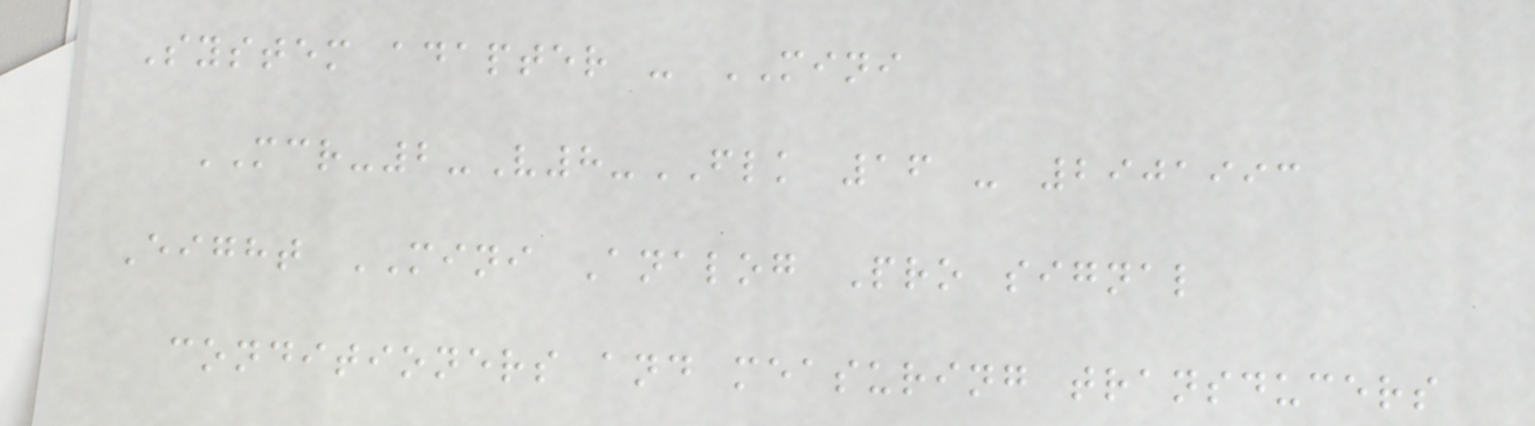System adapter - MINI
MCR-2-V8-FLK 16 - 2901993
Eight MINI Analog Pro signal
conditioners and measuring transducers
